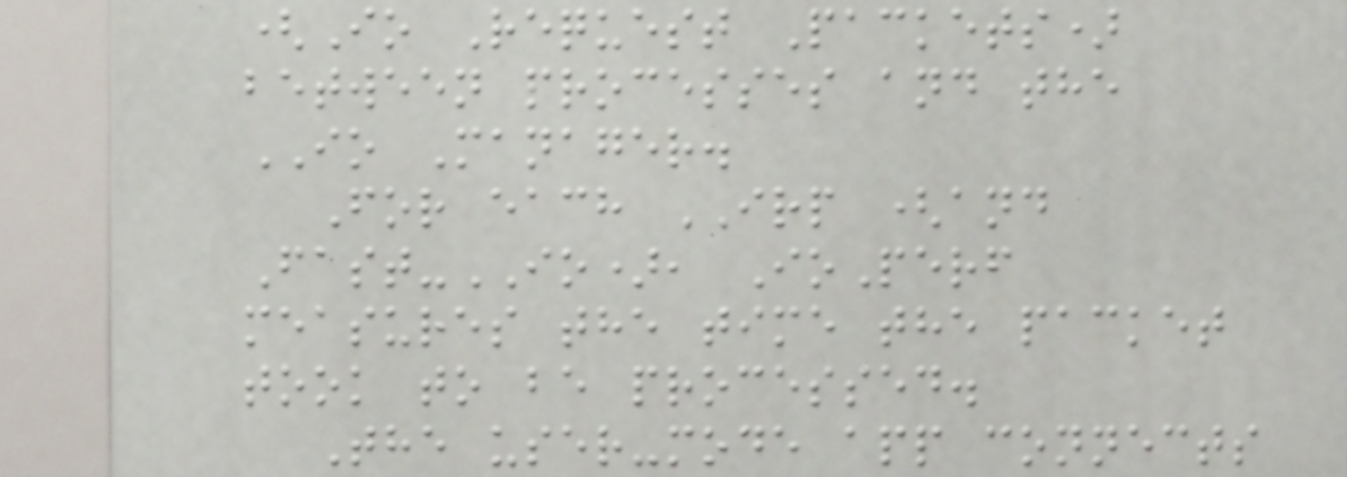(Io Request Packets)
between processes and the
IO Manager.
For each IRP (and
Fast-IO), IoPerf
measures the time the packet
took to be processed.
The user-mode app connects
